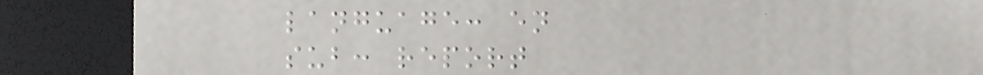language: en
sub: report
